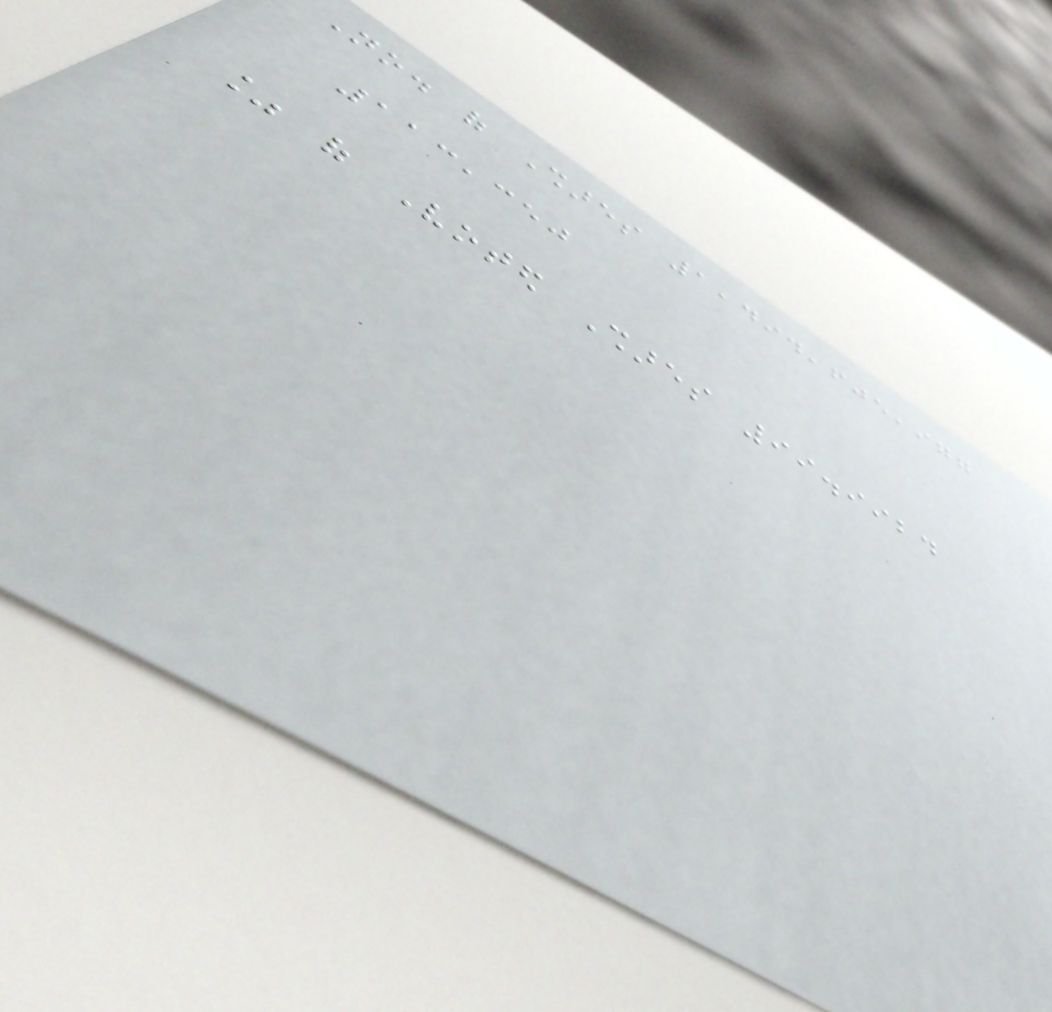No. of Shares 1,494,605,977
113,350
% of Voted Shares 99.9924
